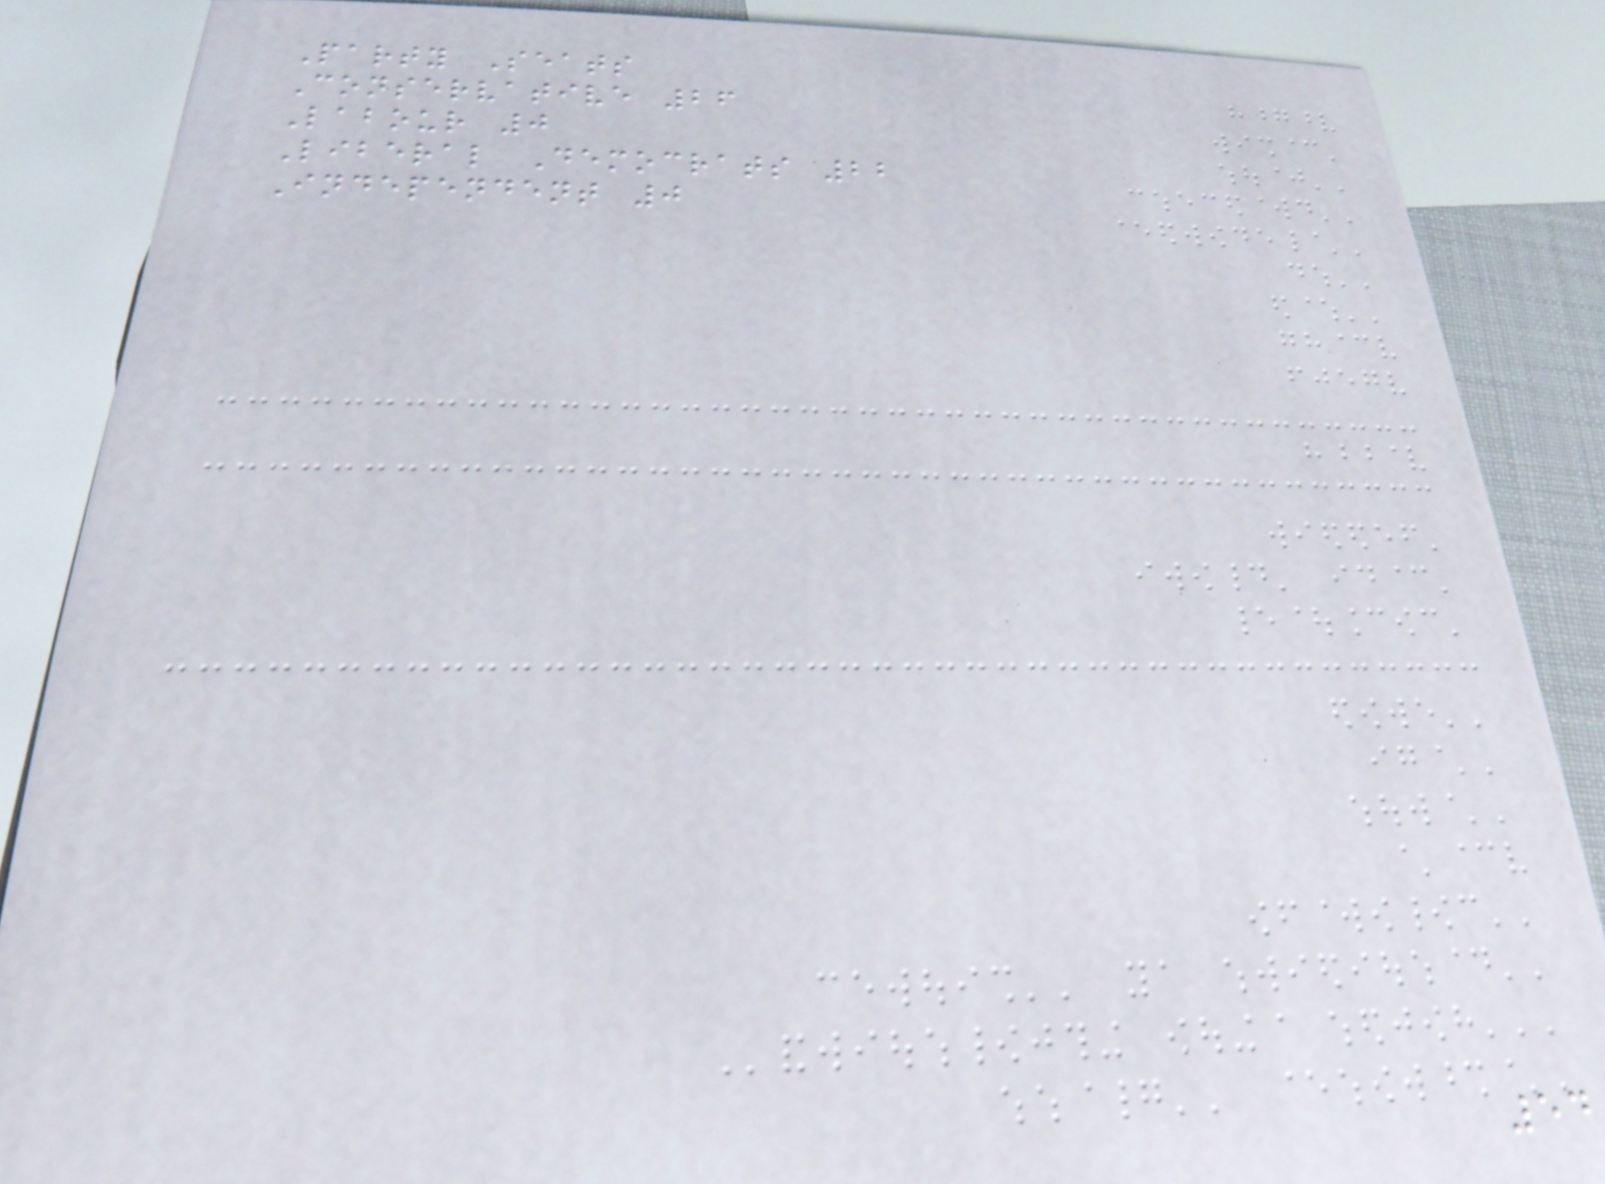Party Seats
Conservative 26
Labour 0
Liberal Democrats 22
Independent 0
54
